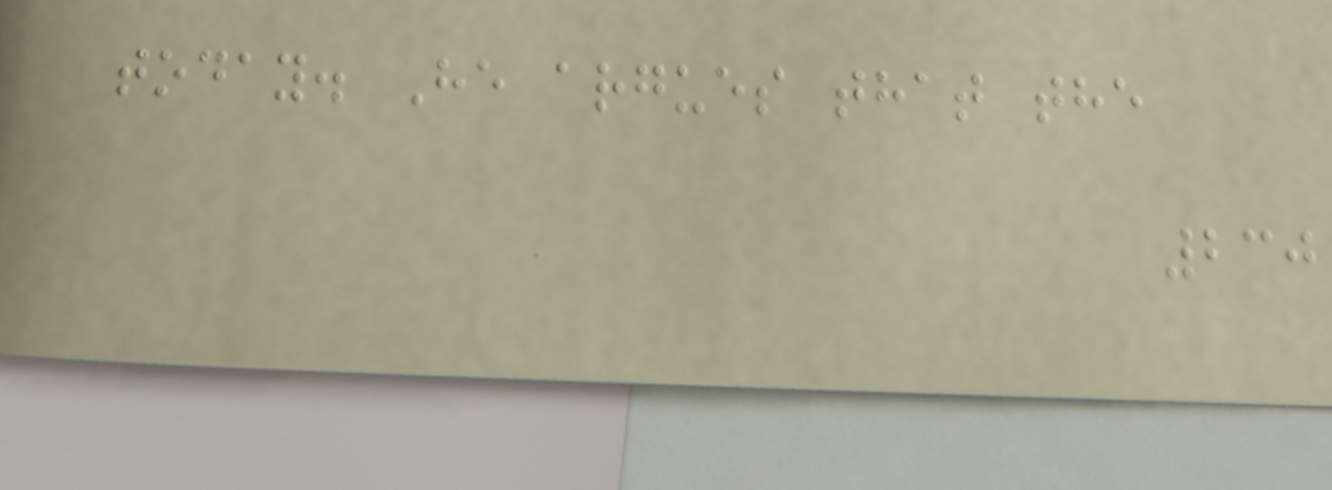today. He argues that the
230
